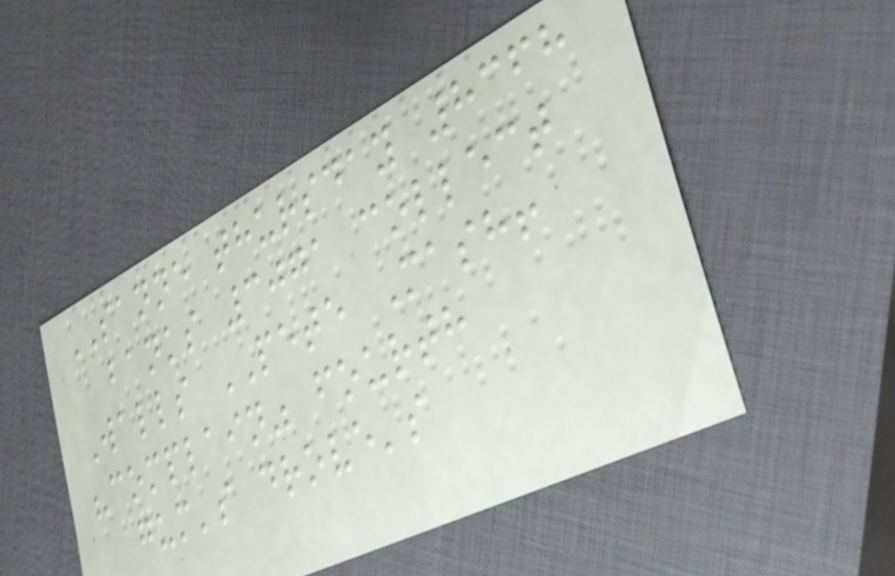SANNE thursday 8368
banks 3071 collect
Walls PETE Mash!
"complain" fourth
gum's drove's
